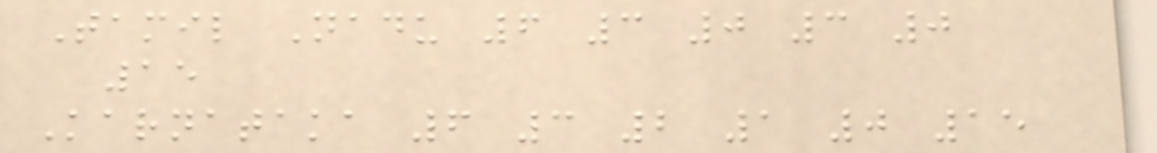Tamil Nadu 6 3 0 3 0
15
Karnataka 6 3 2 1 0 15
